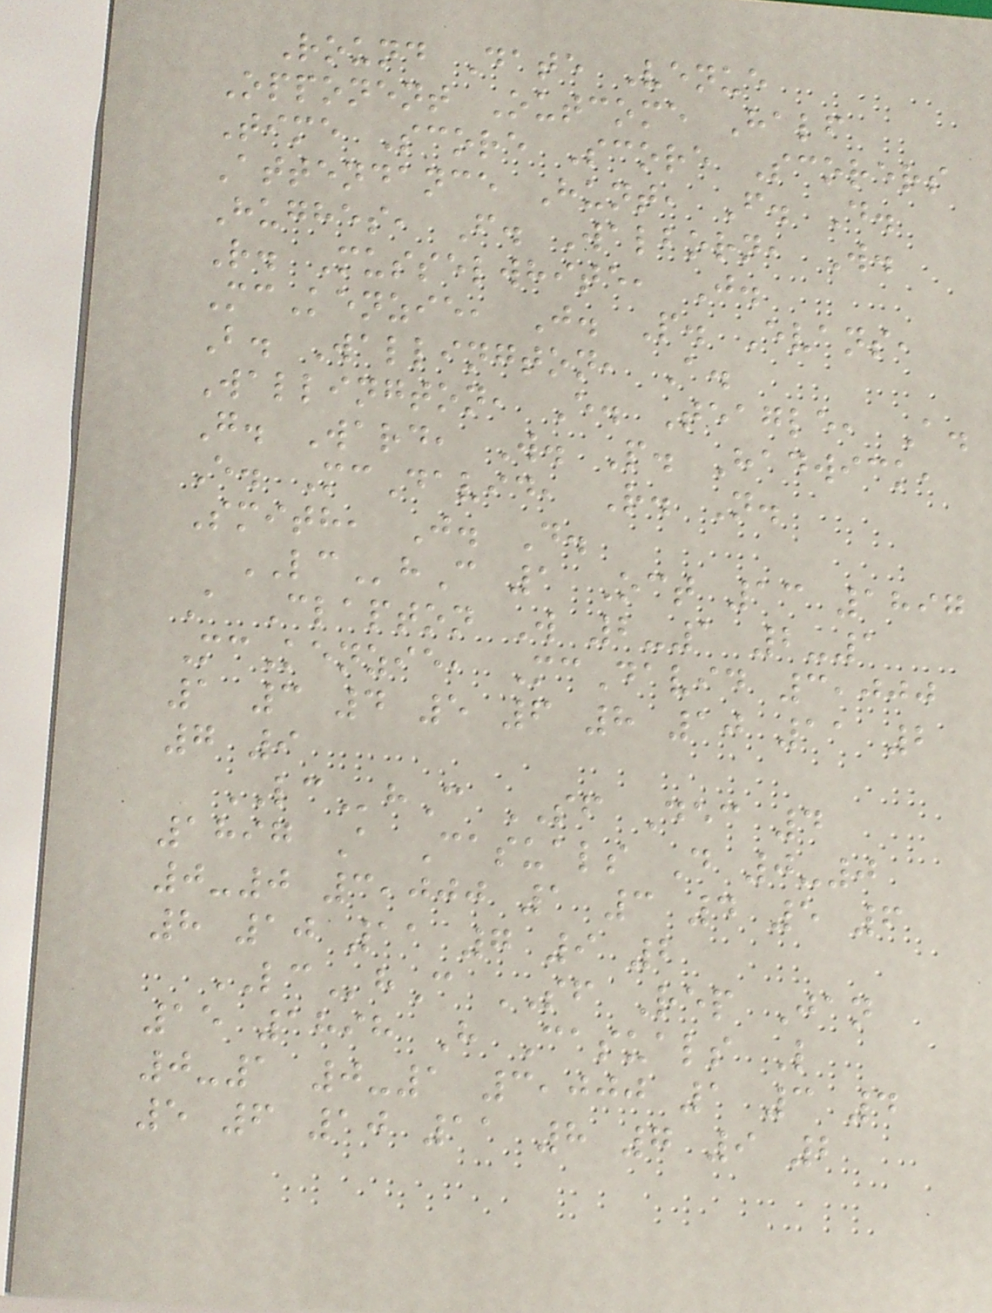Round Date Venue
Opponent Outcome Half
Time Score Score Scorers
Attendance Hunt, F. D.
Hughes, F. Walborn, W.
R. Musselwhite, J.
McKenzie, J. P. Evans,
B. Wallington, A.
Wallington, E. Teagle, A.
G. Ward, W. P. Hadwick,
E. McDavid, R. N.
Smith, J. D.
LChC 1 Oct 13 1897
A Clapton W 2-1 2-1
McKenzie, McDavid 3,000
1 3 4 5 6 8 10 11 2
7 9
LChC SF Dec 4
1897 A Casuals D 0-0
0-0 3,000 1 3 4 5 6
8 10 11 7 9 2
LChC SF Rep Jan
15 1898 H Casuals L
0-1 0-1 3,000 1 3 4
5 6 10 11 8 7 9 2
